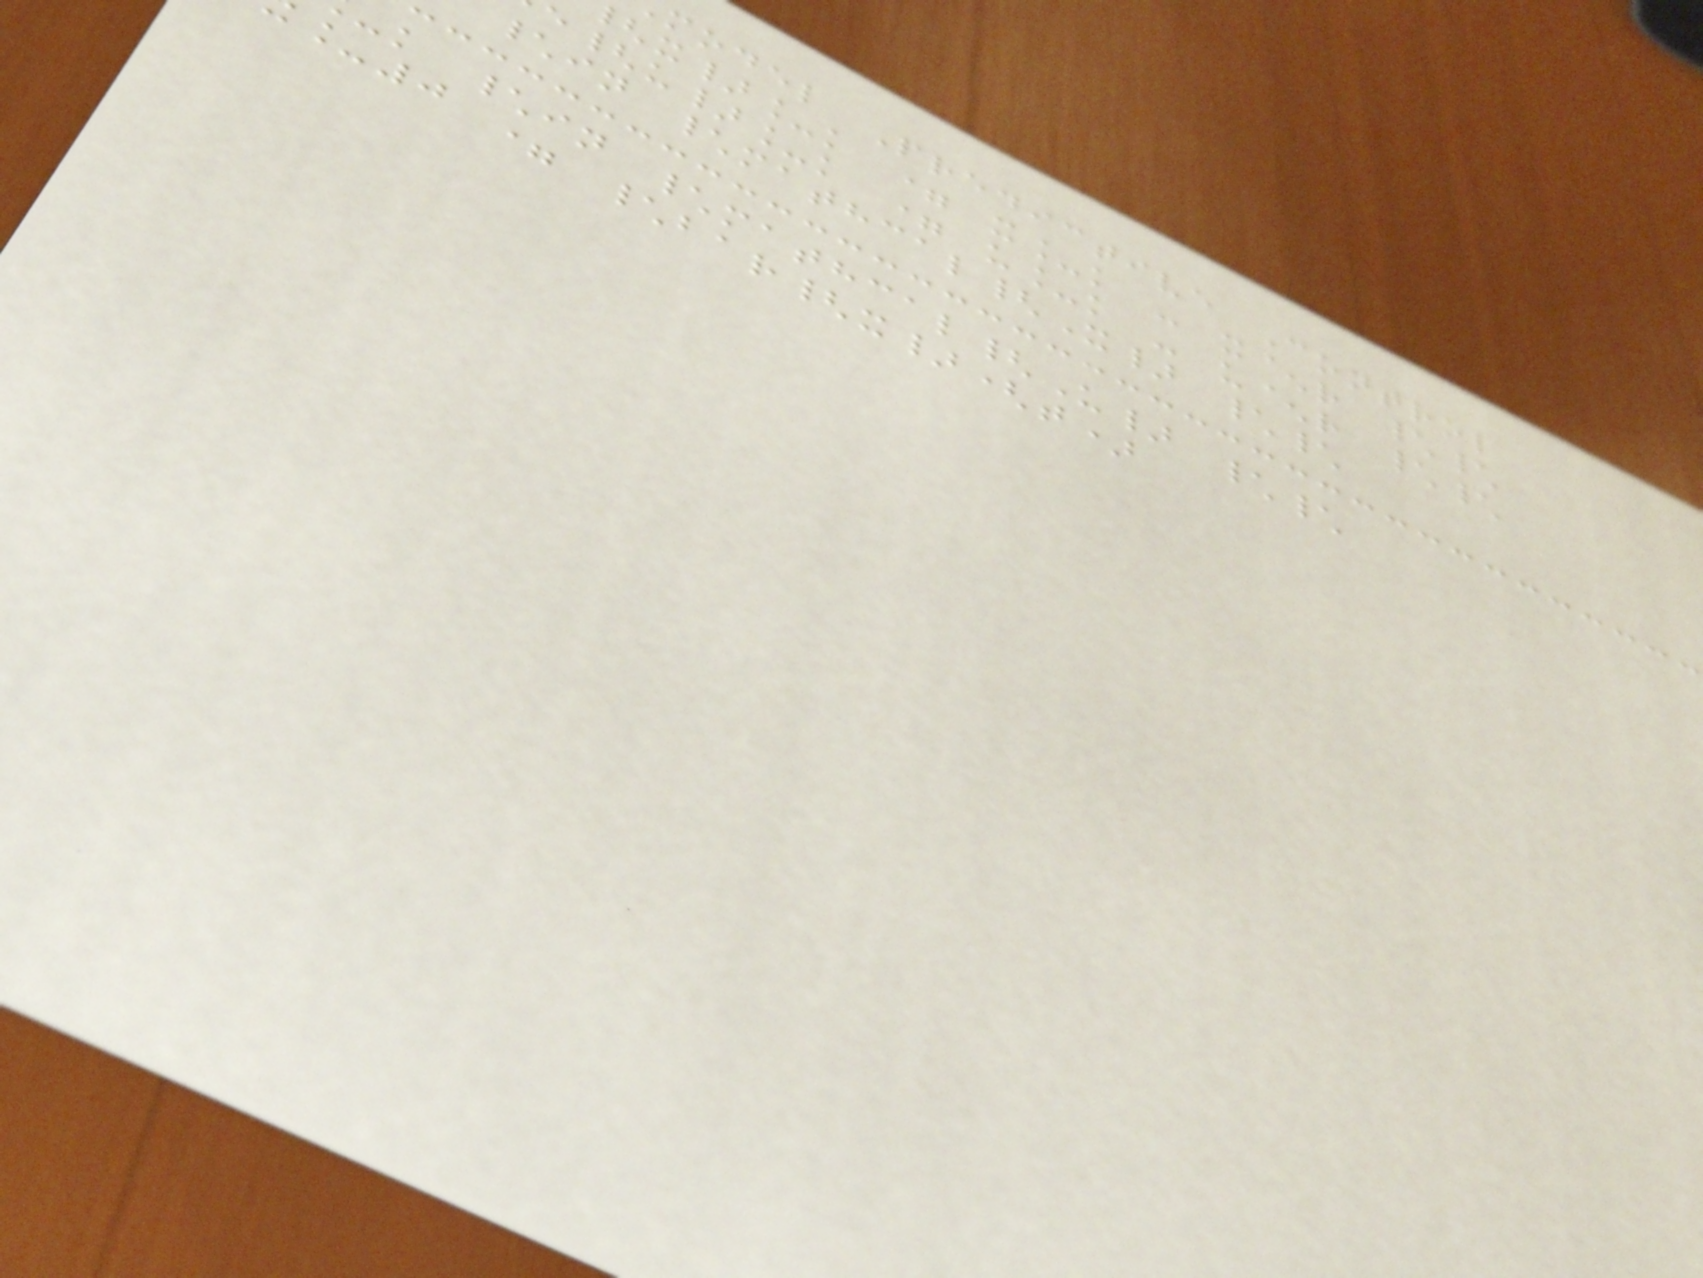model Predictive Control
x}_k = x_k - x^r \\
e{u}_k = u_k - u^r \\
\in \mathcal{X} \\
k \in \mathcal{U} \\
_0 = \bar{x}(t)
